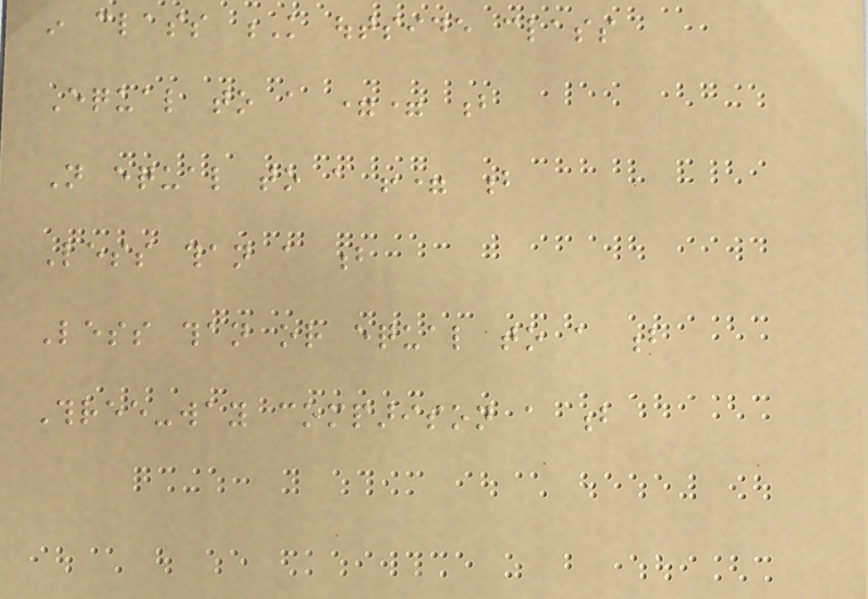in class K outside class
Equal to a == b
Not equal to a != b
Less than a b
Less than or equal to a b
Three-way comparison a b
